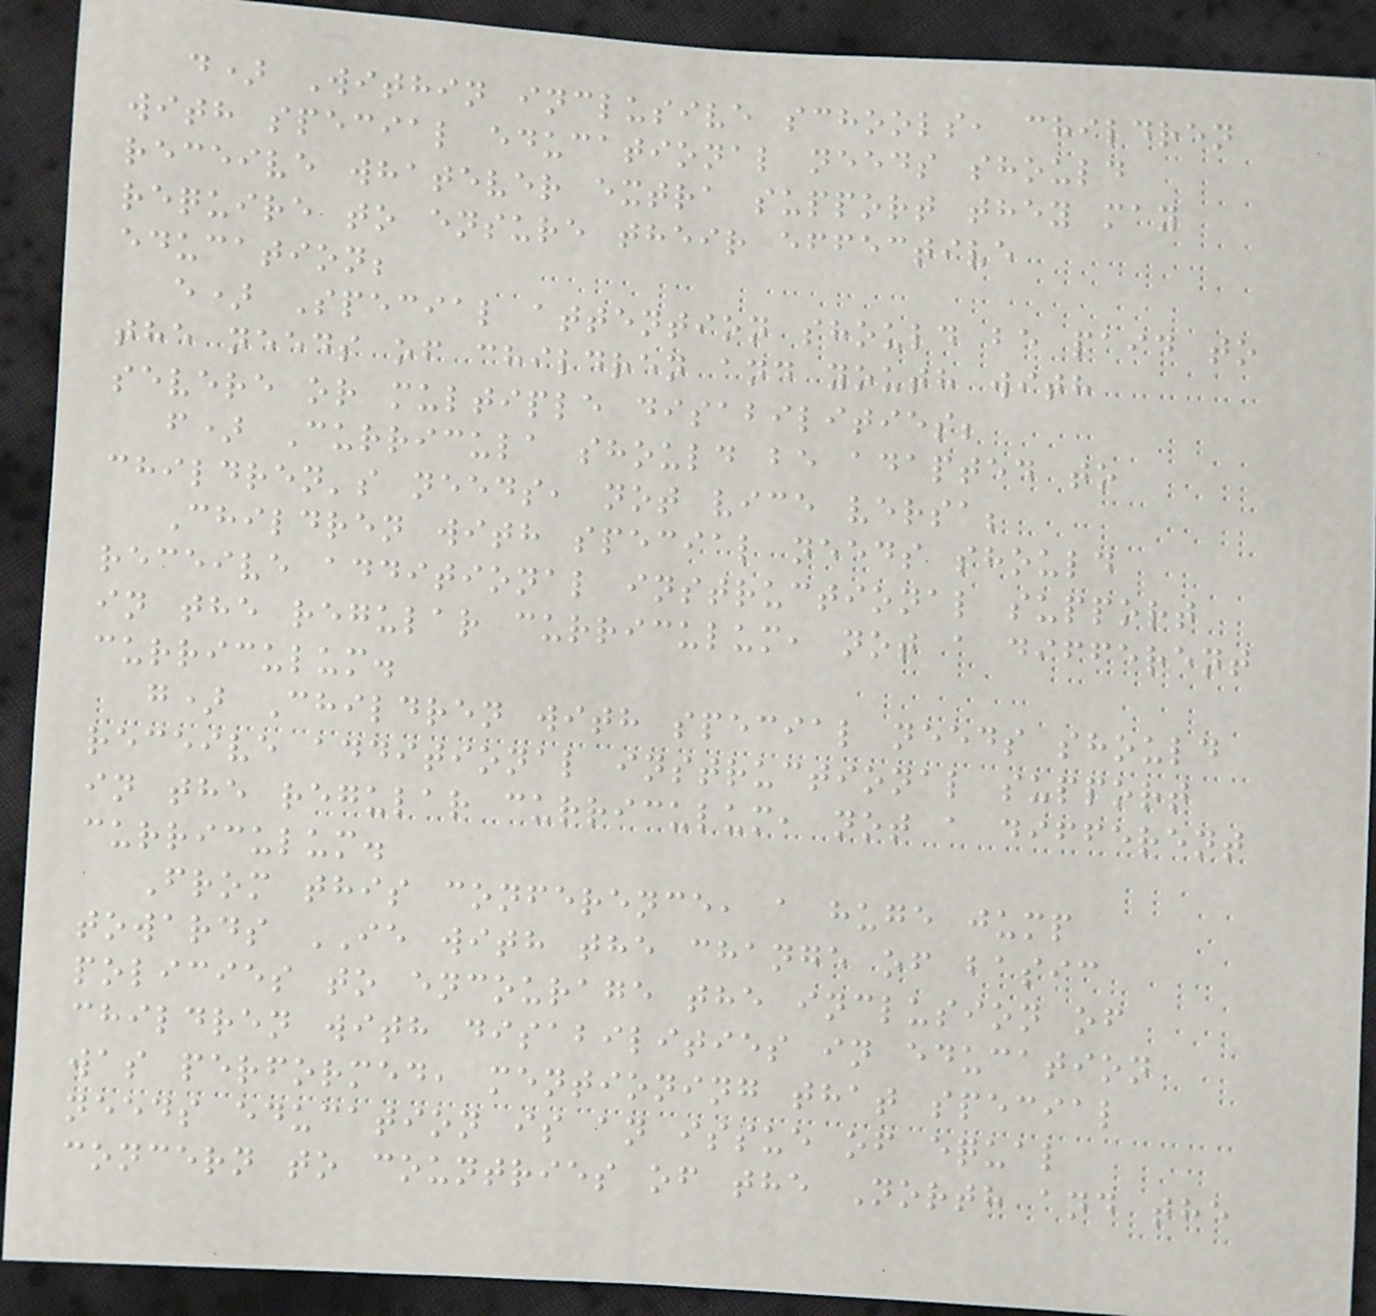d) Within inclusive schools, children
with special educational needs should
receive whatever extra support they may
require to ensure their effective
education;
e) Special attention should be paid to
the needs of children and youth with
severe or multiple disabilities;
f) Curricula should be adapted to
children's needs, not vice versa;
Children with special needs should
receive additional instructional support
in the regular curriculum, not a different
curriculum.
g) Children with special needs should
receive additional instructional support
in the regular curriculum, not a different
curriculum.
From this conference, a huge jump
towards IE with the change of basic
policies to encourage the inclusion of
children with disabilities in education
was performed, mentioning that special
needs education is an issue of equal
concern to countries of the North and the
